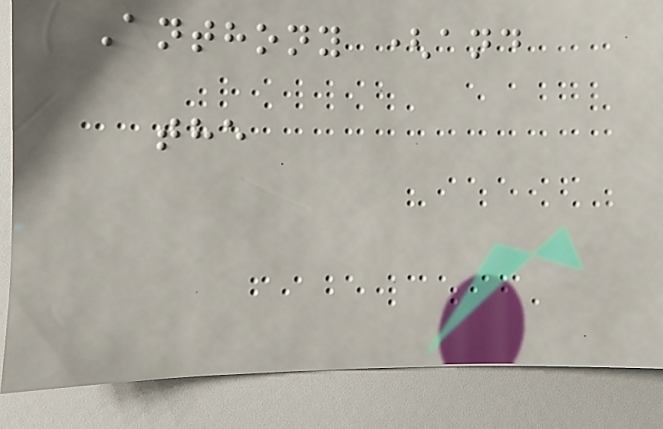Anthony (and
the
